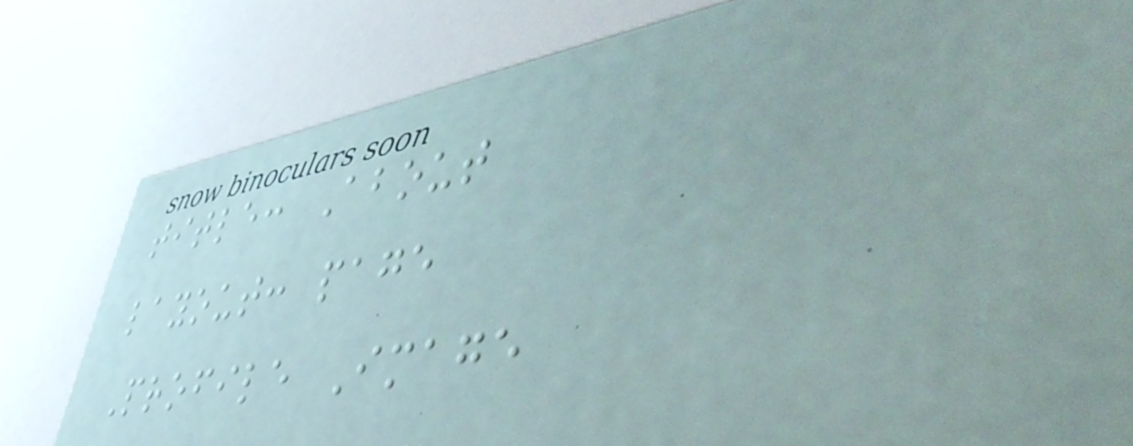title: About
layout: page
Profile Image
